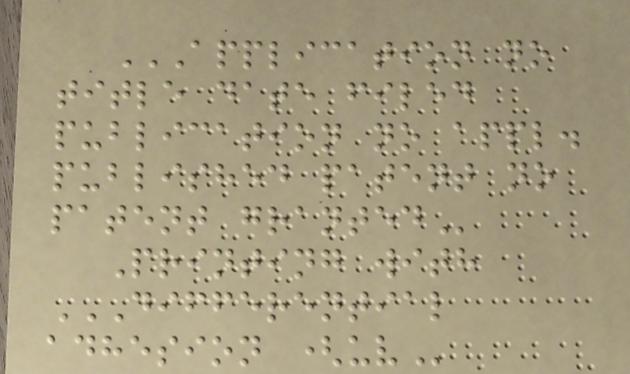APPLICATION NO
TITLE DATE FILED
PUBLICATION NO APPL.
PUBLISHED PATENT NO
PATENT GRANTED
Printing with
DIFFERENTIAL
ADHESION (UV
